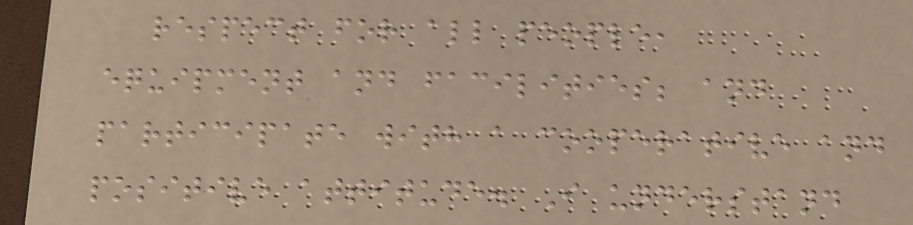respect for all people,
equipment and facilities; and
participate with a cooperative and
positive attitude. I understand
